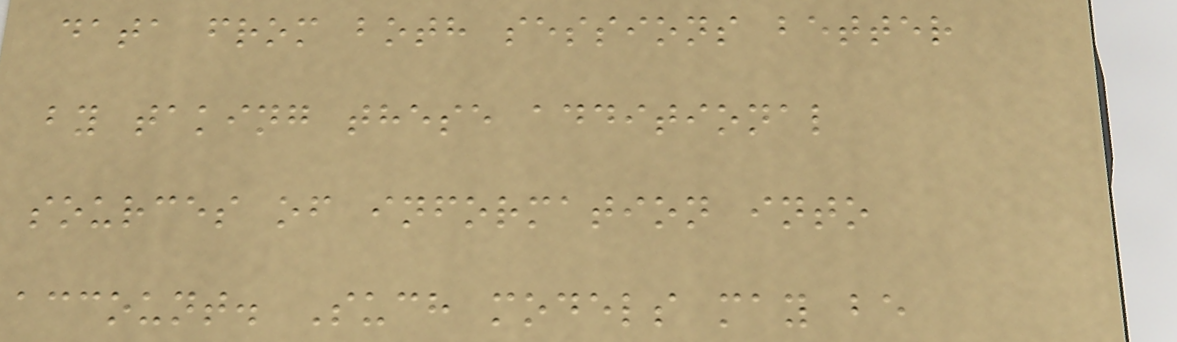data from both sessions better
by taking these additional
sources of information into
account. Such models may be
